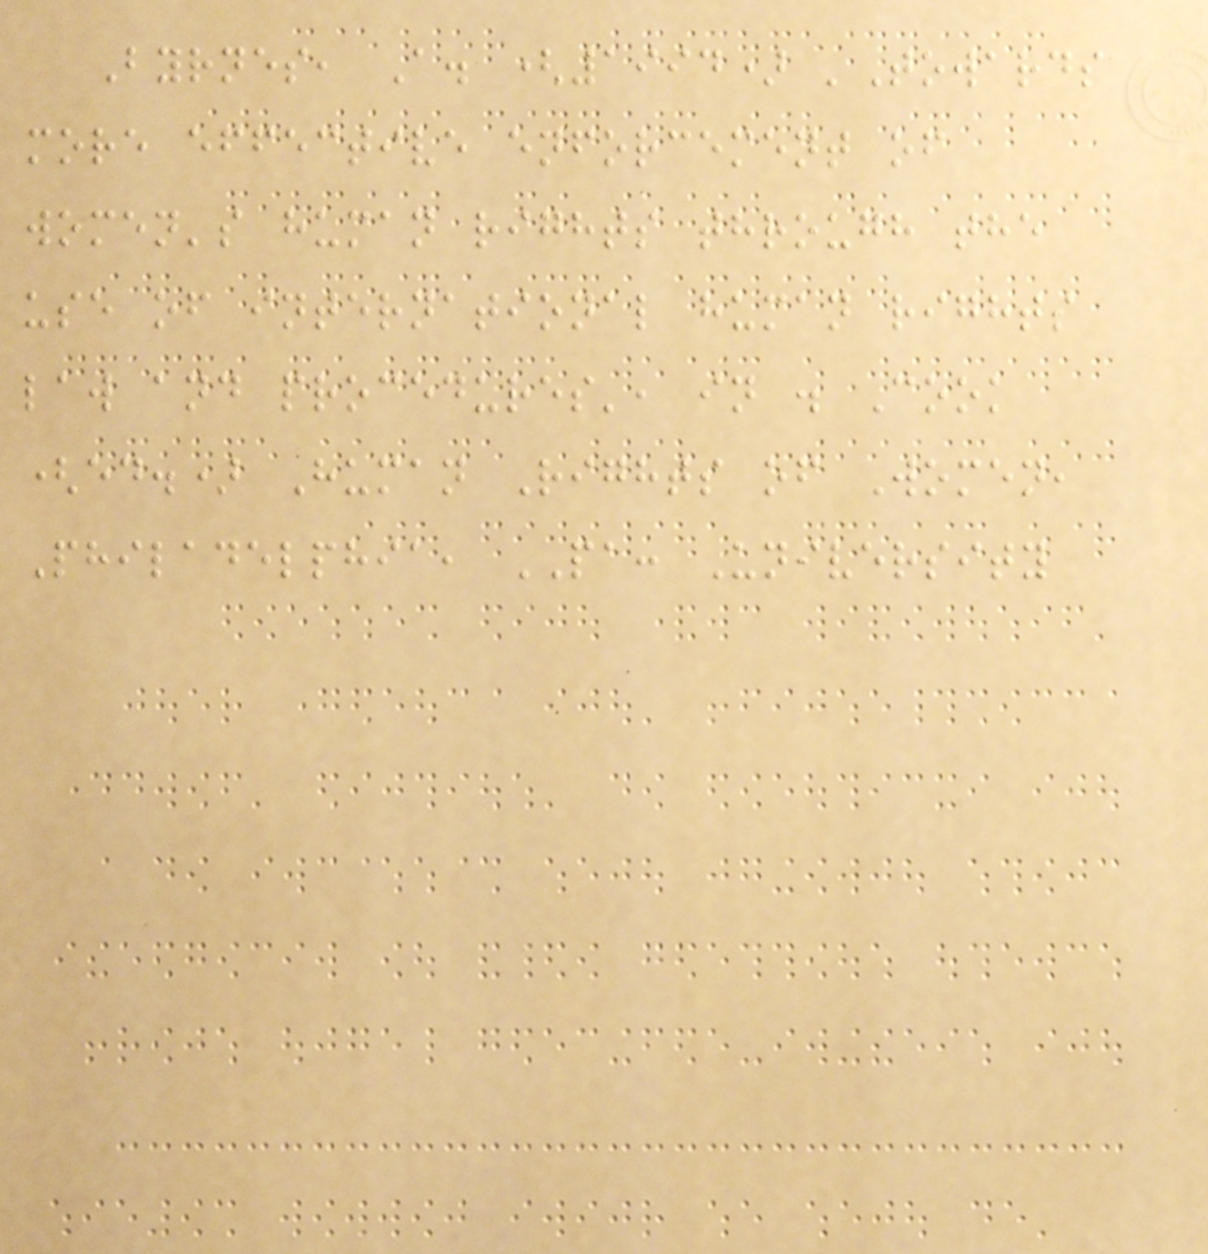Byrnes, A. (1994) 'Towards
more effective enforcement of
women's human rights through the
use of international human rights
law and procedures', in . Cook
(ed.) Human Rights of Women,
Philadelphia, PA: University
